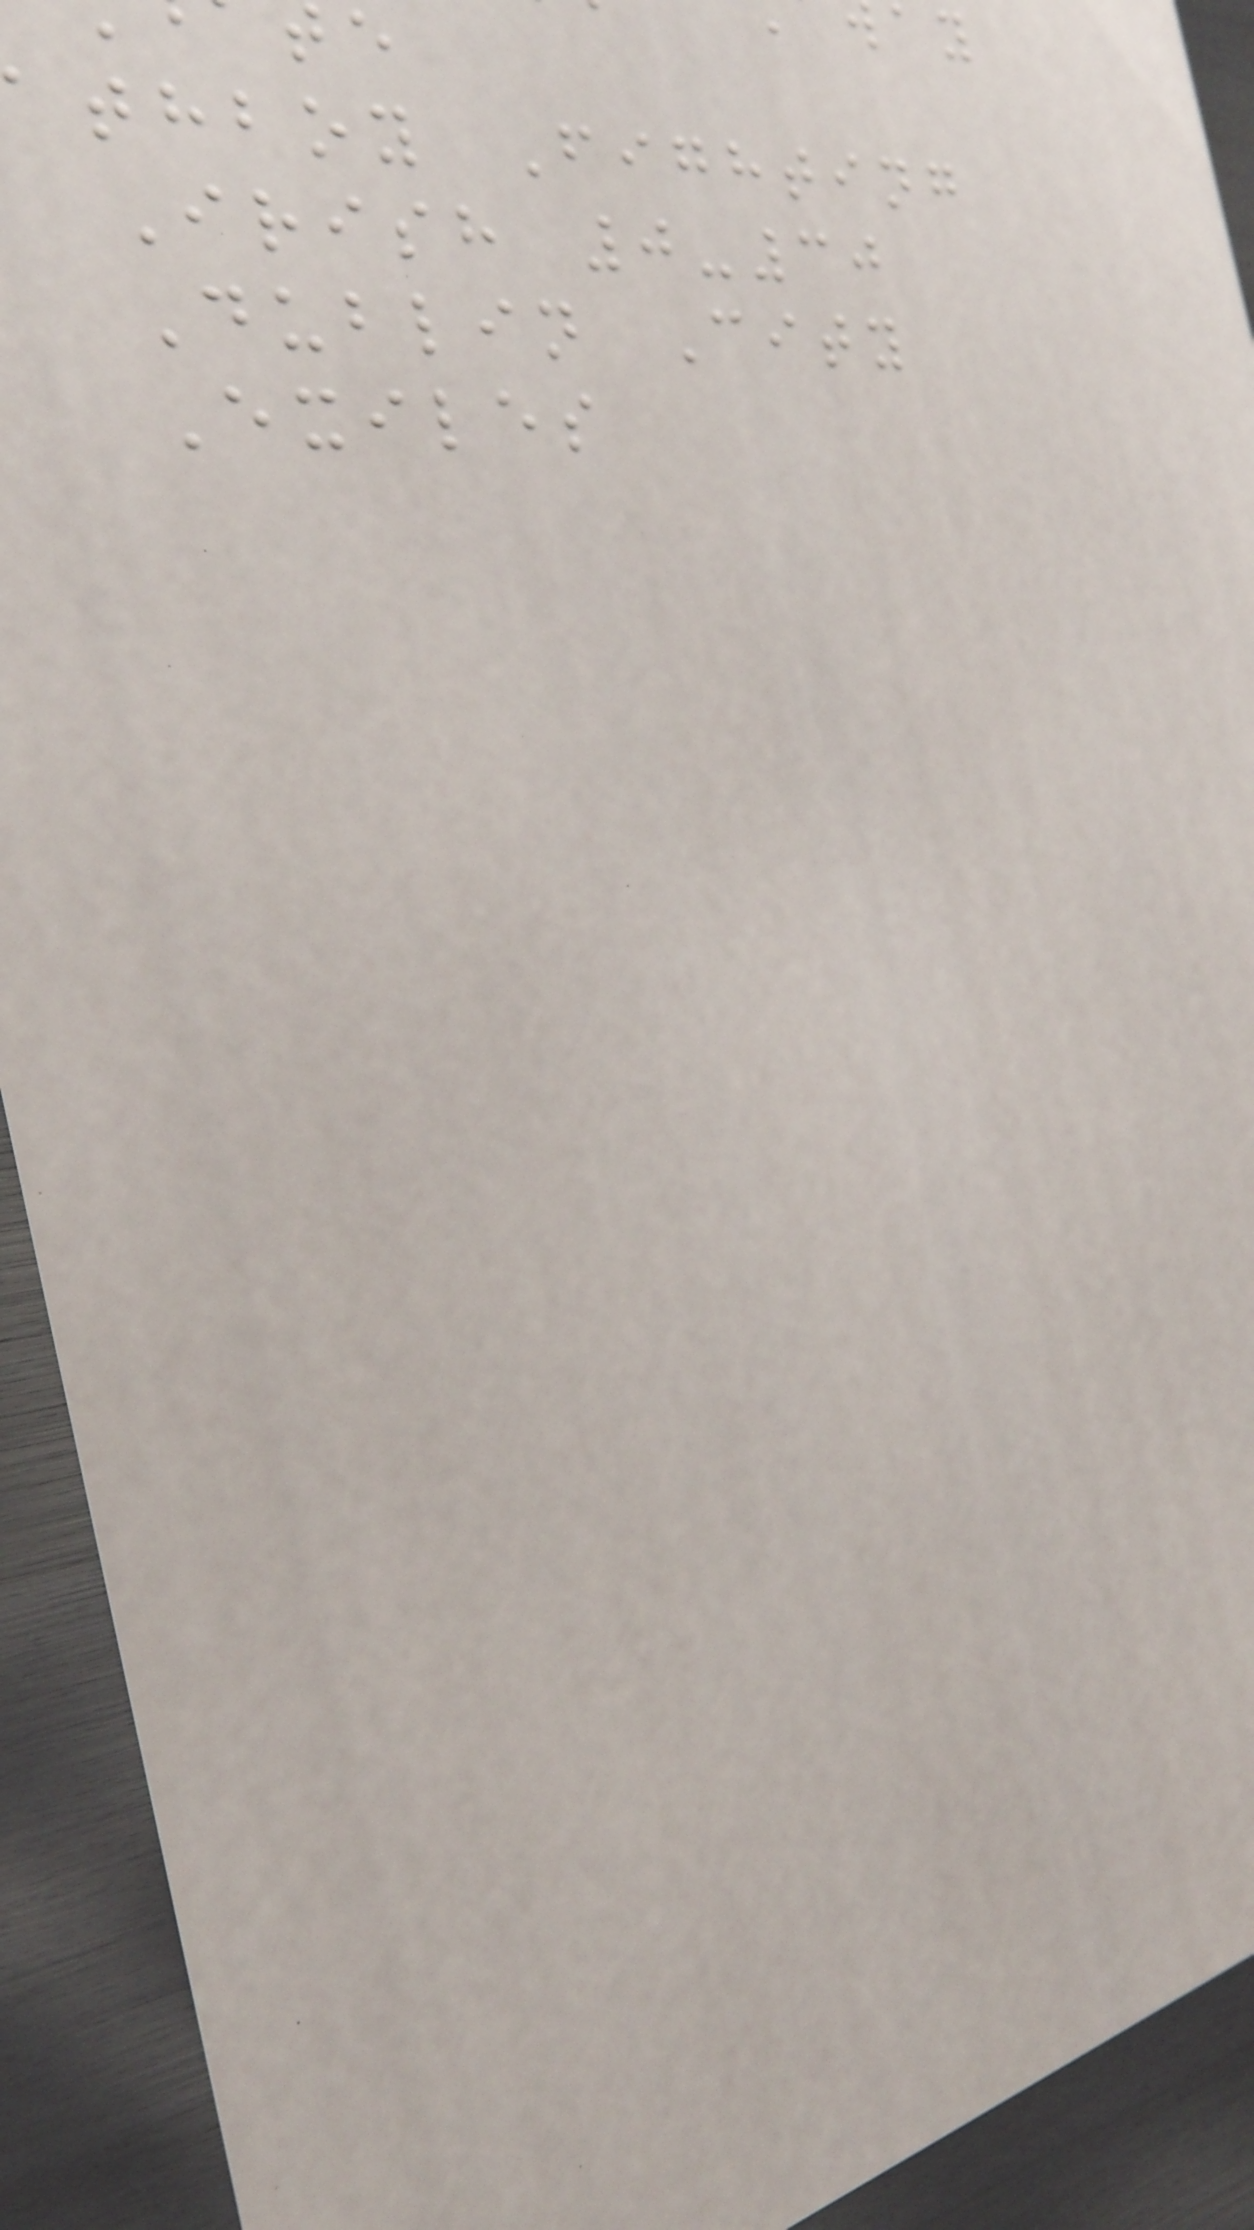athboy Fighting
Irish 0-30
Dublin City
Exiles
